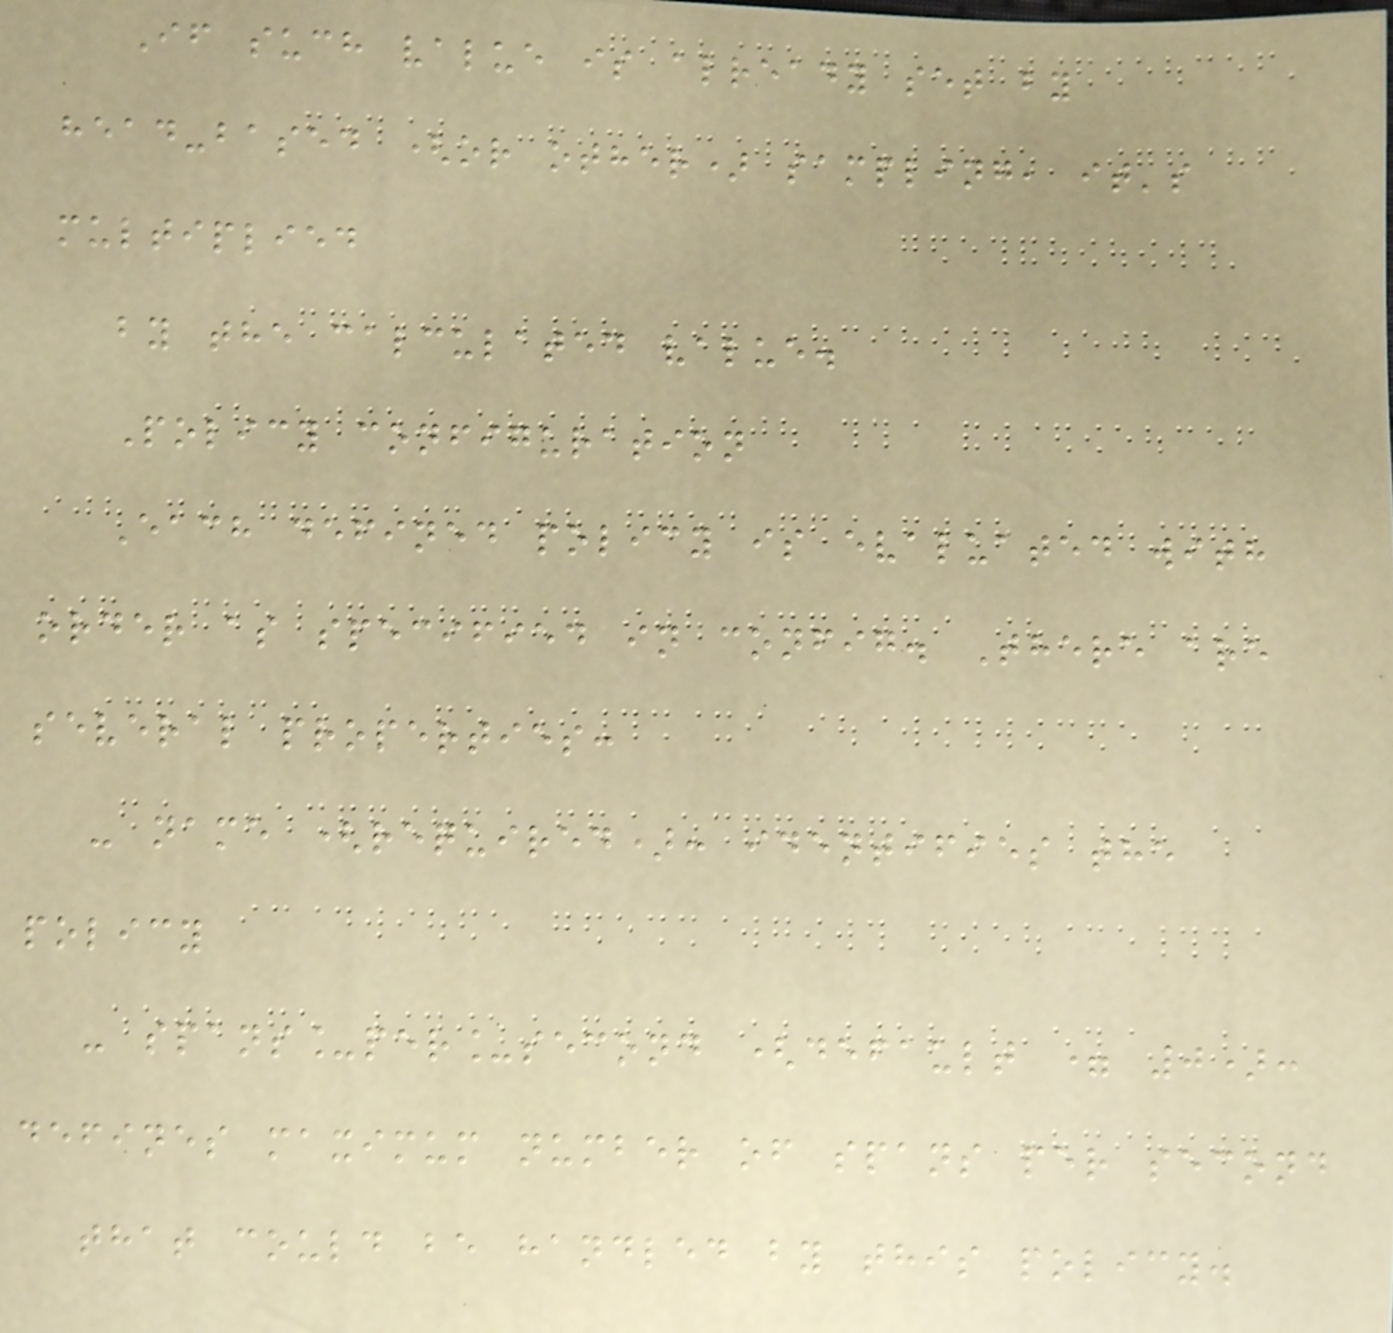If such value is already set by
head-based (or other) sampling, it's
multiplied
by the calculated value.
Policy configuration
Each defined policy is evaluated with
order as specified in config. There are
several properties:
- name (required): identifies the
policy
- spans_per_second (default = 0):
defines maximum number of spans per second
that could be handled by this policy.
